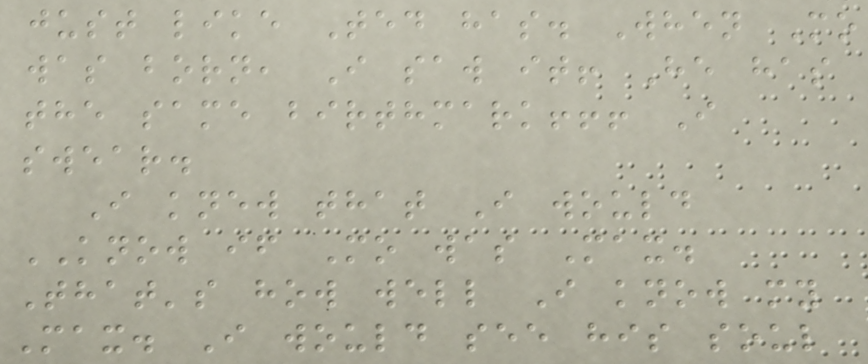just like Ted has. When Mo
was born, I saw it! He has
the same birthmark!!! I
swear.
I knew that I would
KNOW if Mo was Max.
That's how well I know my
Max. I would see his soul
